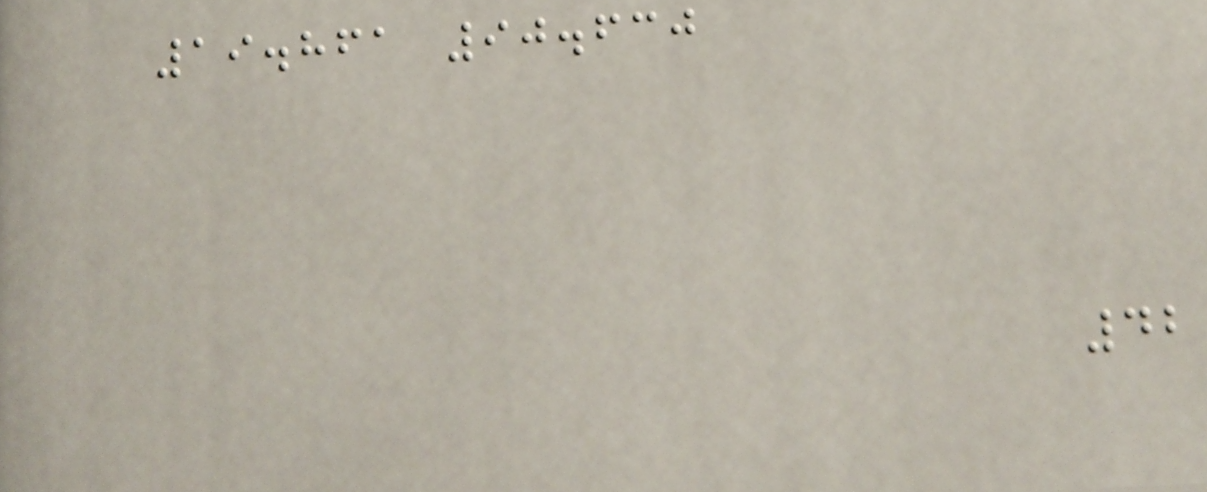19.861 90.630
42
